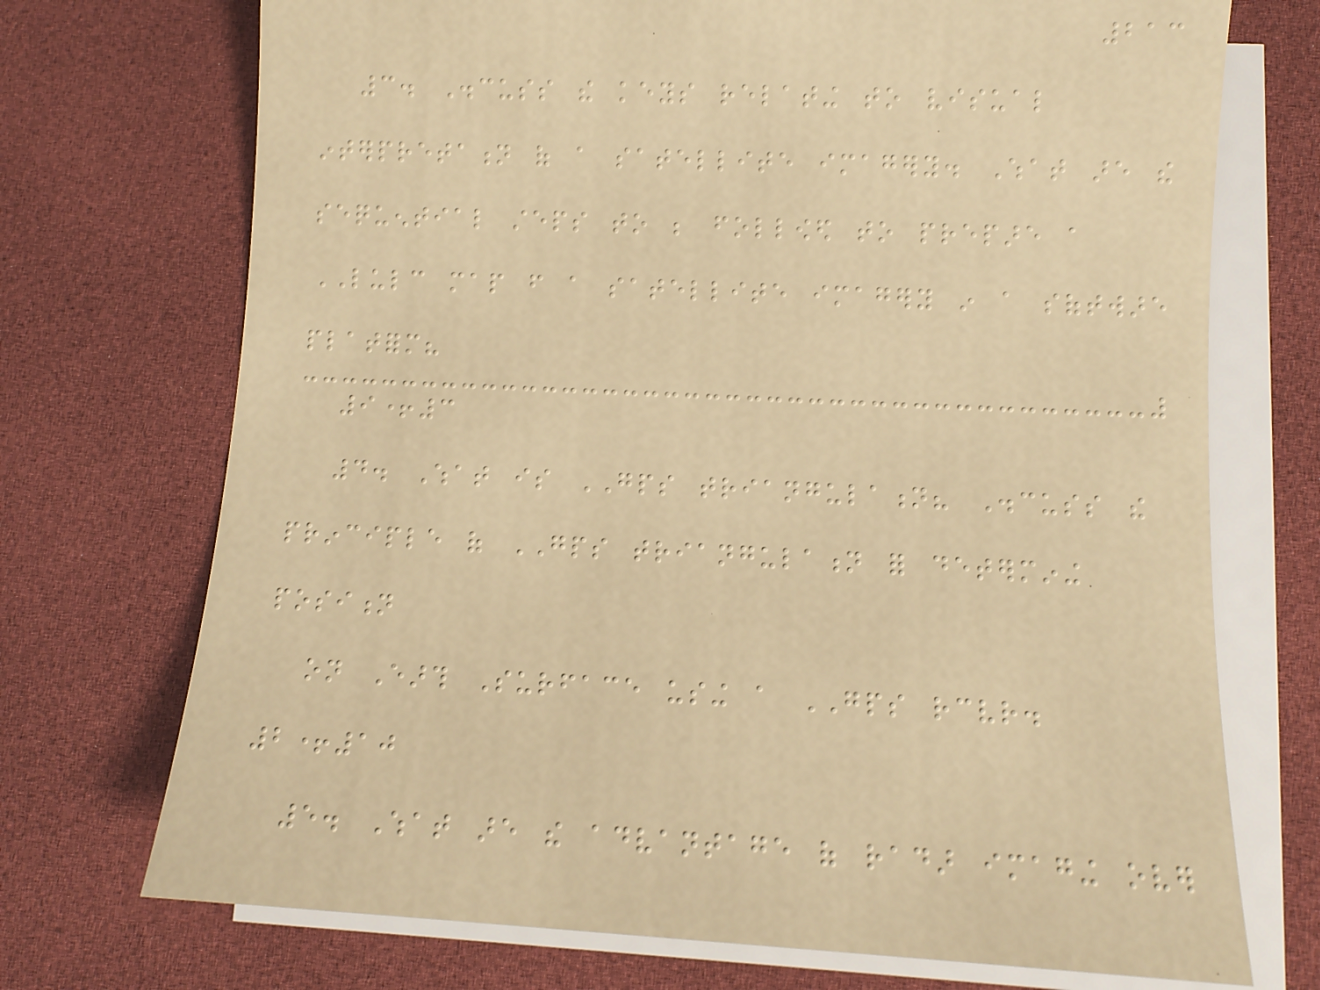213
3. Discuss the keys relating to visual
interpretation of a satellite imagery. What are the
sequential steps to be followed to prepare a
LULC map from a satellite imagery in a software
platform?
9+3
4. What is GPS triangulation? Discuss the
principle of GPS triangulation for determining
position
on Earth Surface using a GPS receiver.
2+10
5. What are the advantage of radar imaging over
